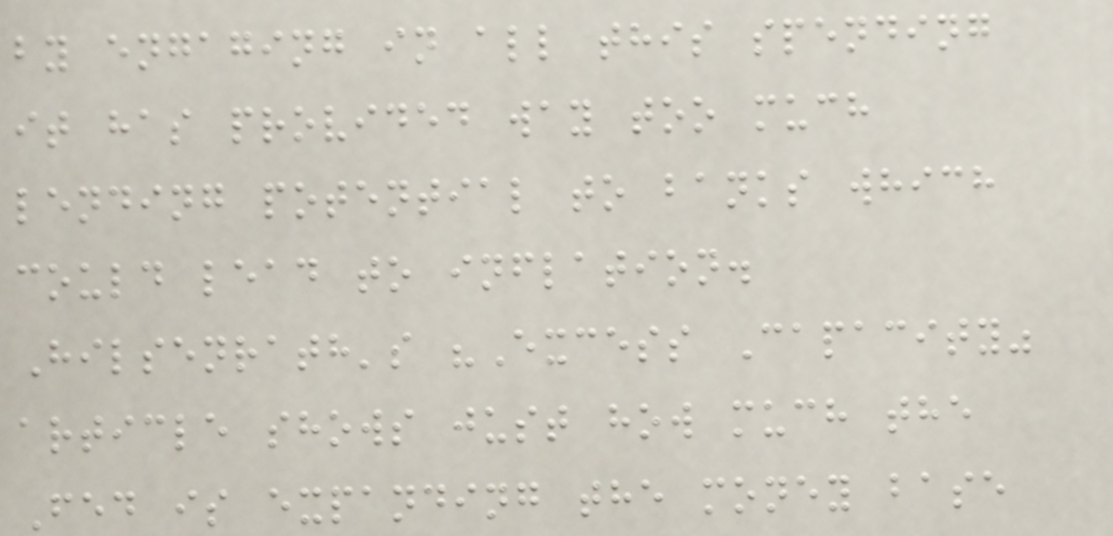by engaging in all this spending
it has provided way too much
lending potential to banks which
could lead to inflation.
Hilsenrath's "Excess Capacity"
article shows just how much the
Fed is expanding the money base
